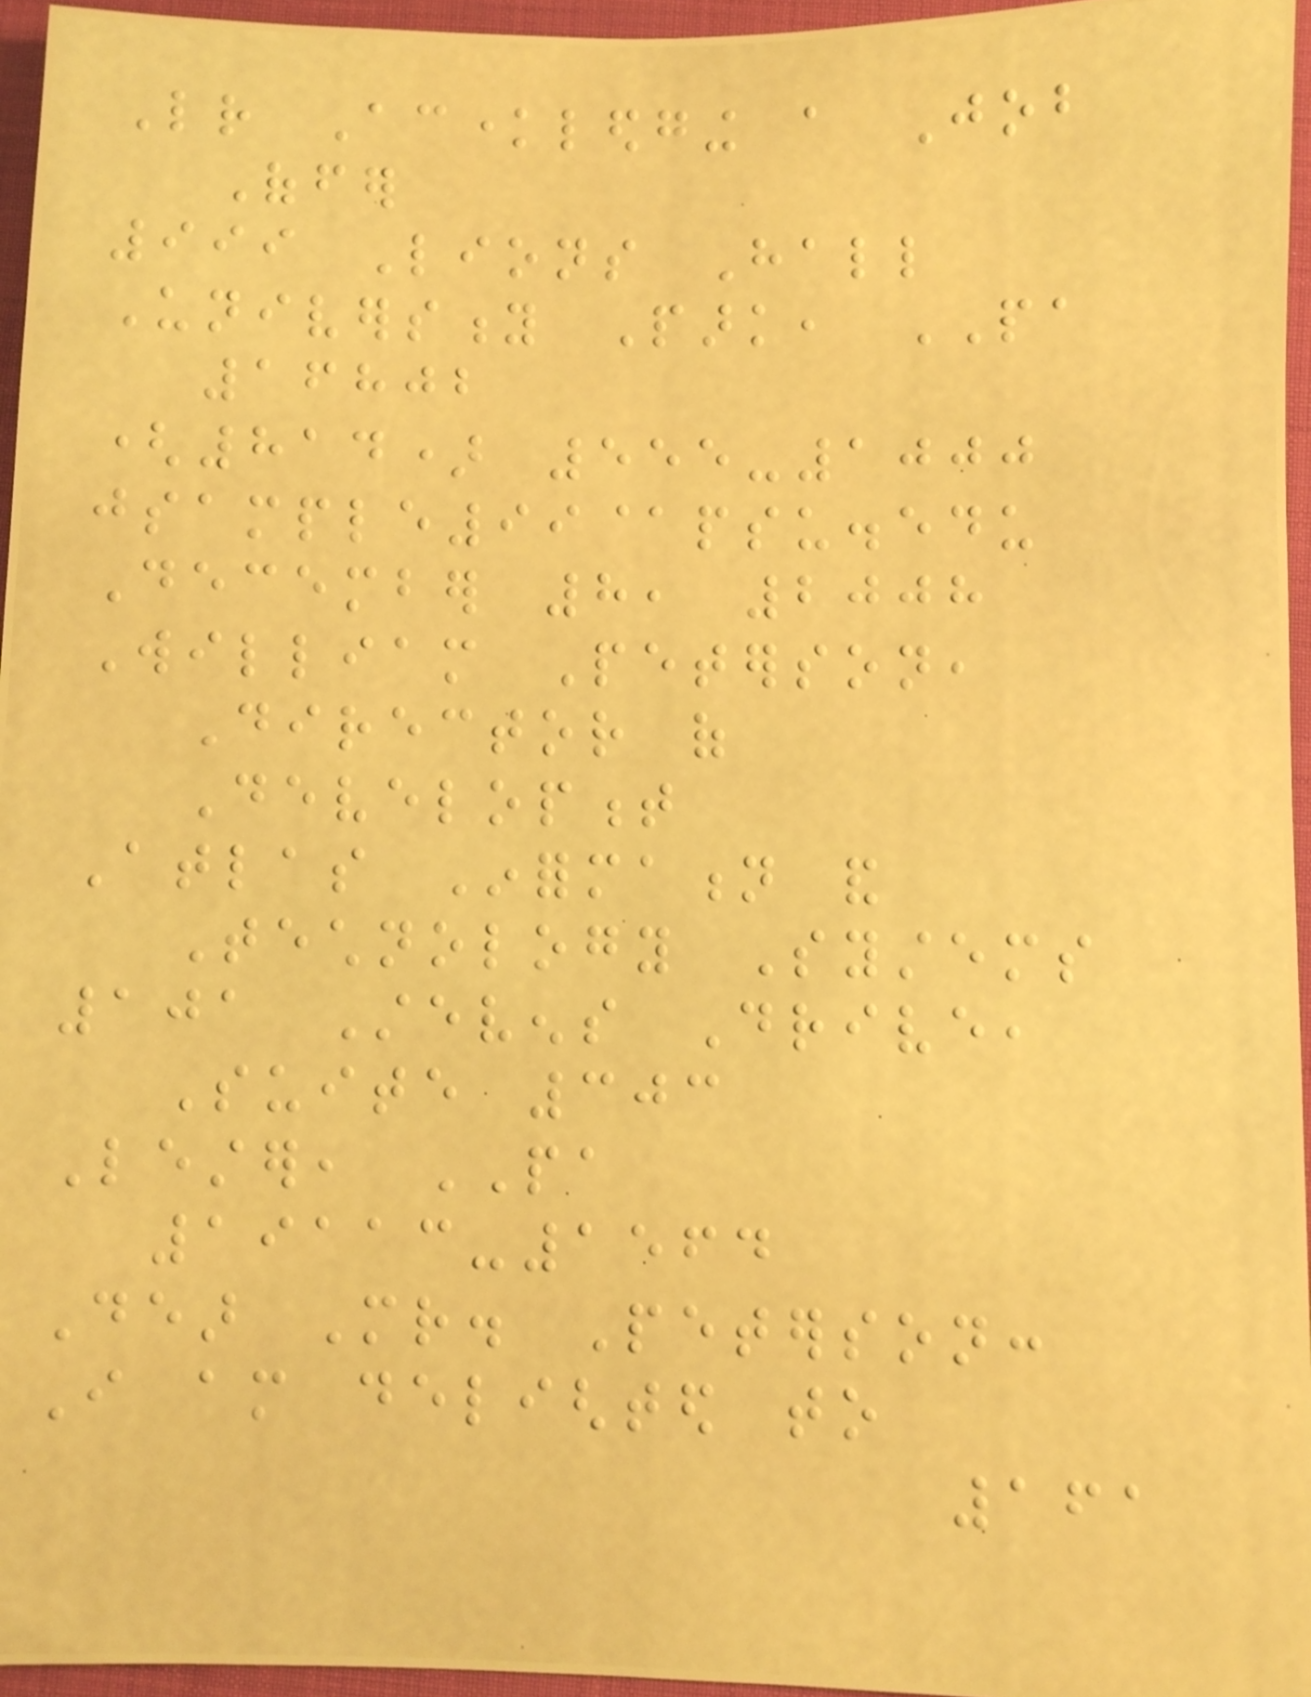Letter Acknowledging a Job
Offer
999 Lions Hall
University Park, PA
16802
(814) 555-1000
jsample99@psu.edu
December 8, 2008
William Peterson,
Director of
Development
Atlas Information and
Technology Systems
101 Stevens Drive,
Suite 303
Lester, PA
19113-1564
Dear Mr. Peterson:
I am delighted to
161
